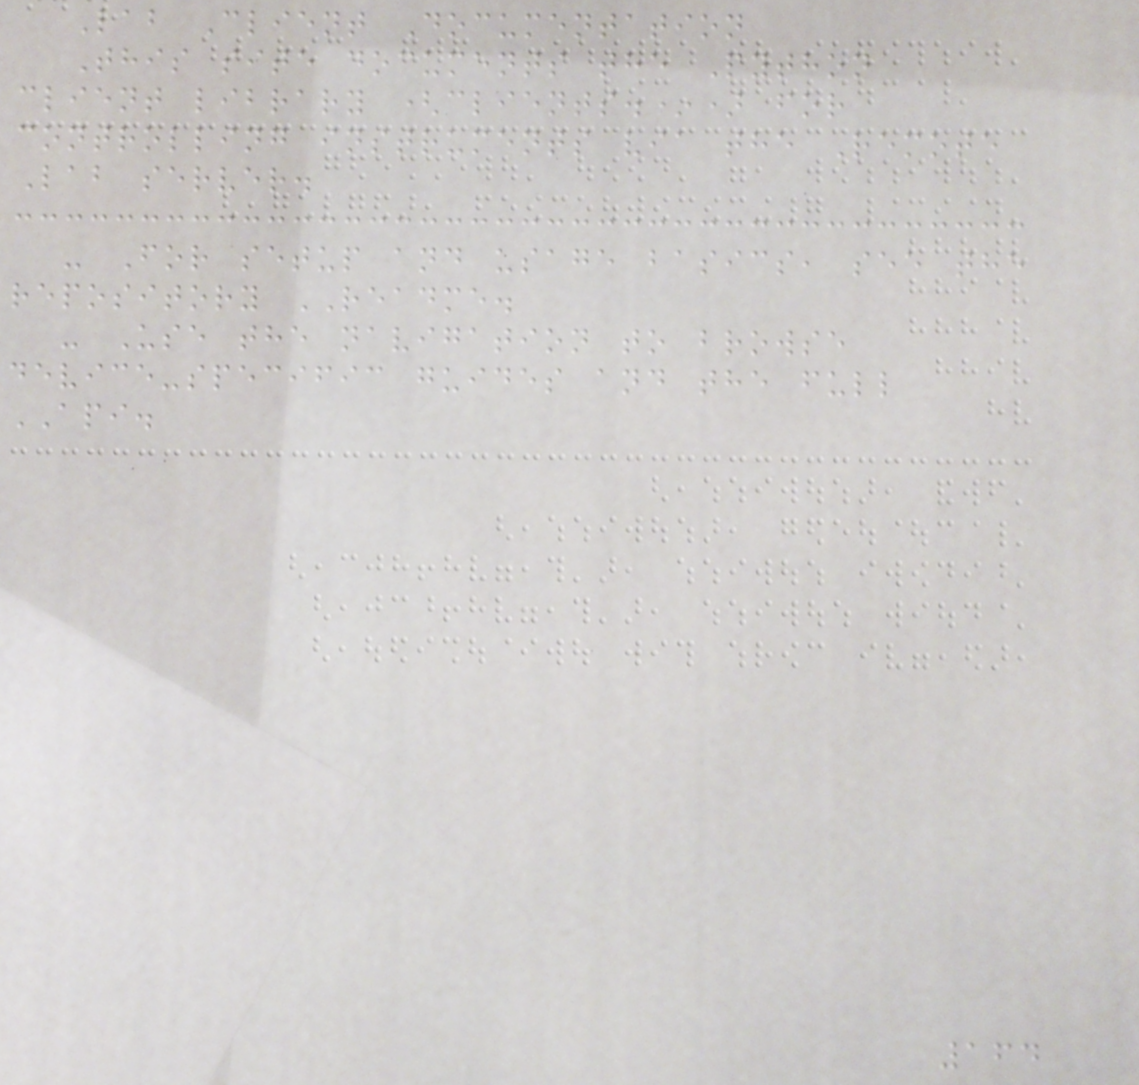Lab Client Documentation
This site documents the Python
client library (clients.*) for
controlling instruments via the Remote
Lab server.
- For setup and usage basics, see the
repository README.
- Use the navigation to browse
device-specific guides and the full
API.
164
